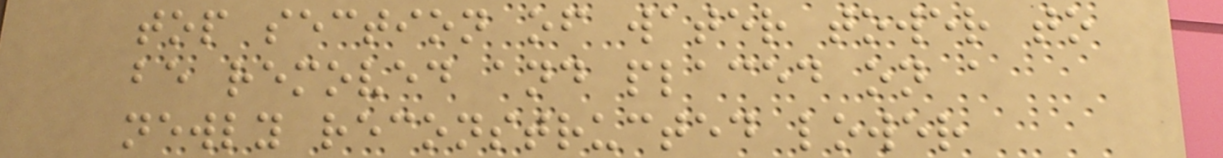top section of water tower to
be removed and placed on a
newly reconstructed lower
